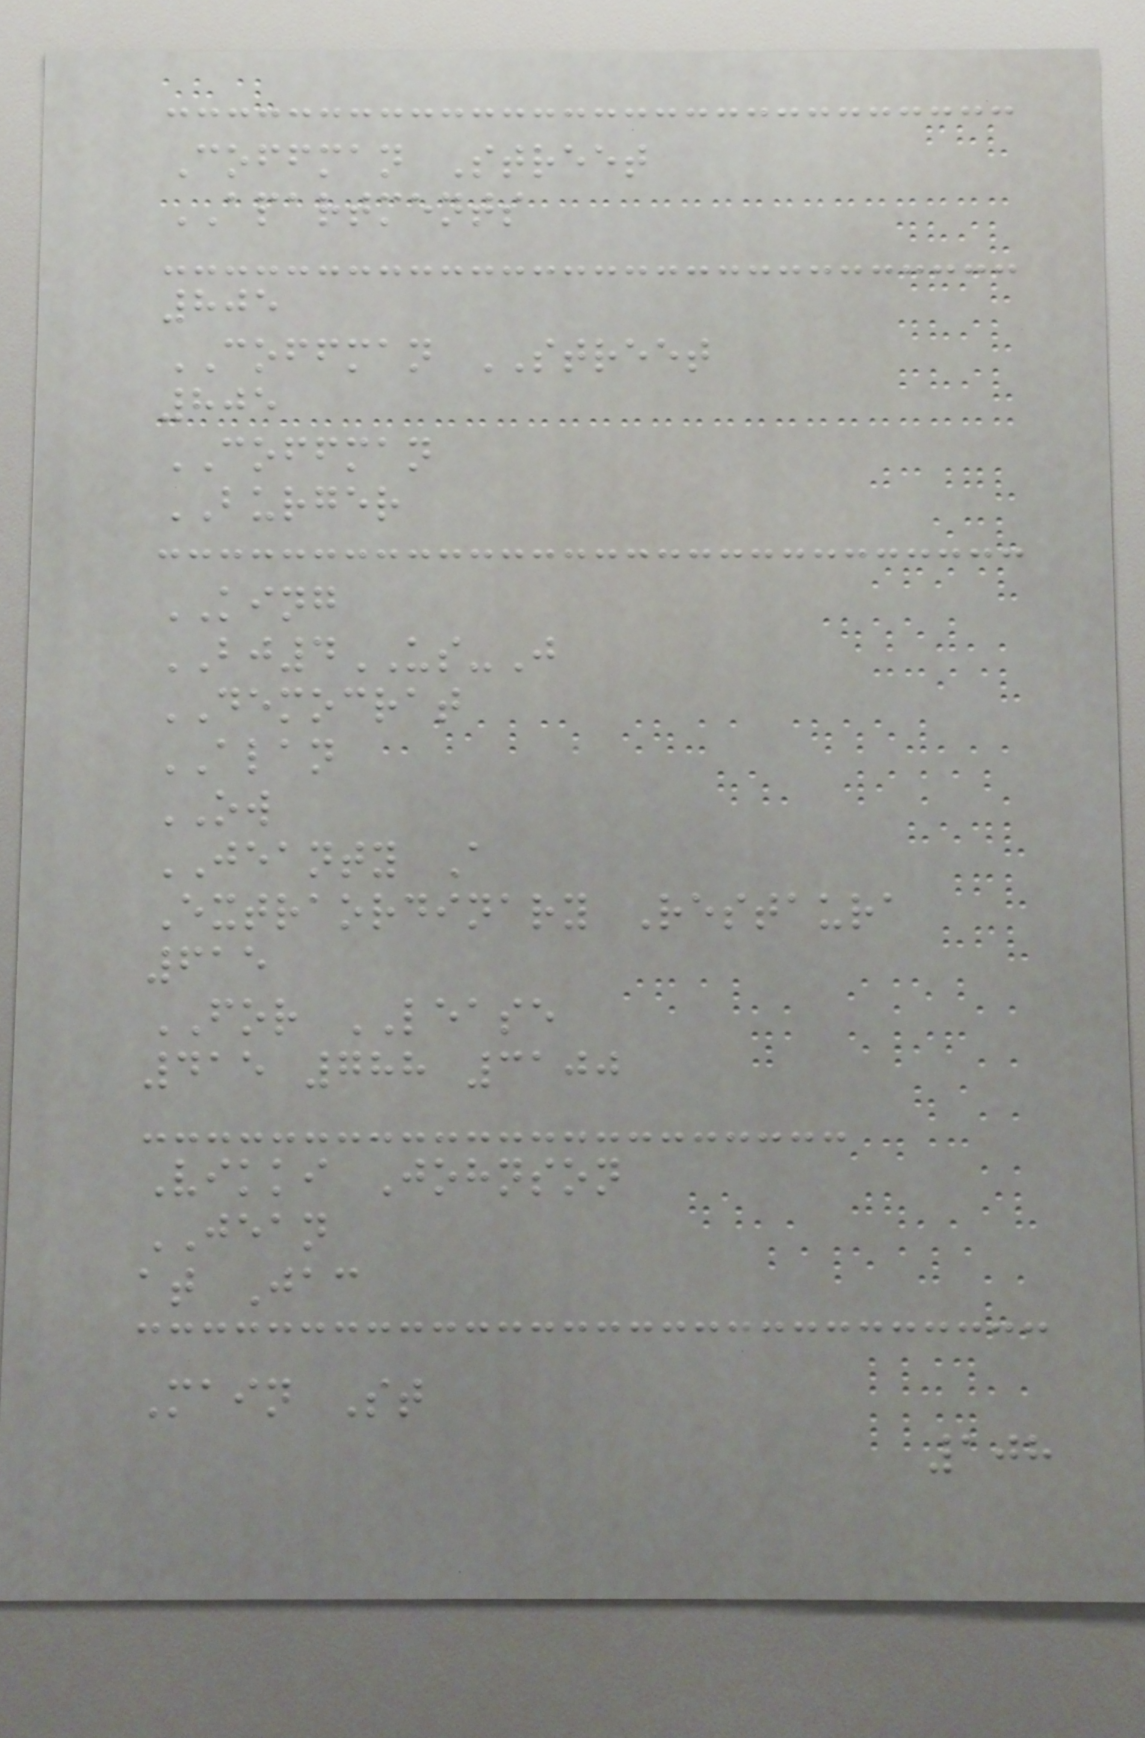Coffman Street
APARTMENTS
805
COFFMAN STREET
805
COFFMAN
BURGER
KING
BJ4US-J
DEMOCRAT
ALAN
OW
JEANTY A
Extraordinary Restaura
615
FOR LEASE
415 788 3100
Vikki Johnson
JEAN
at Jac
Main St
108
